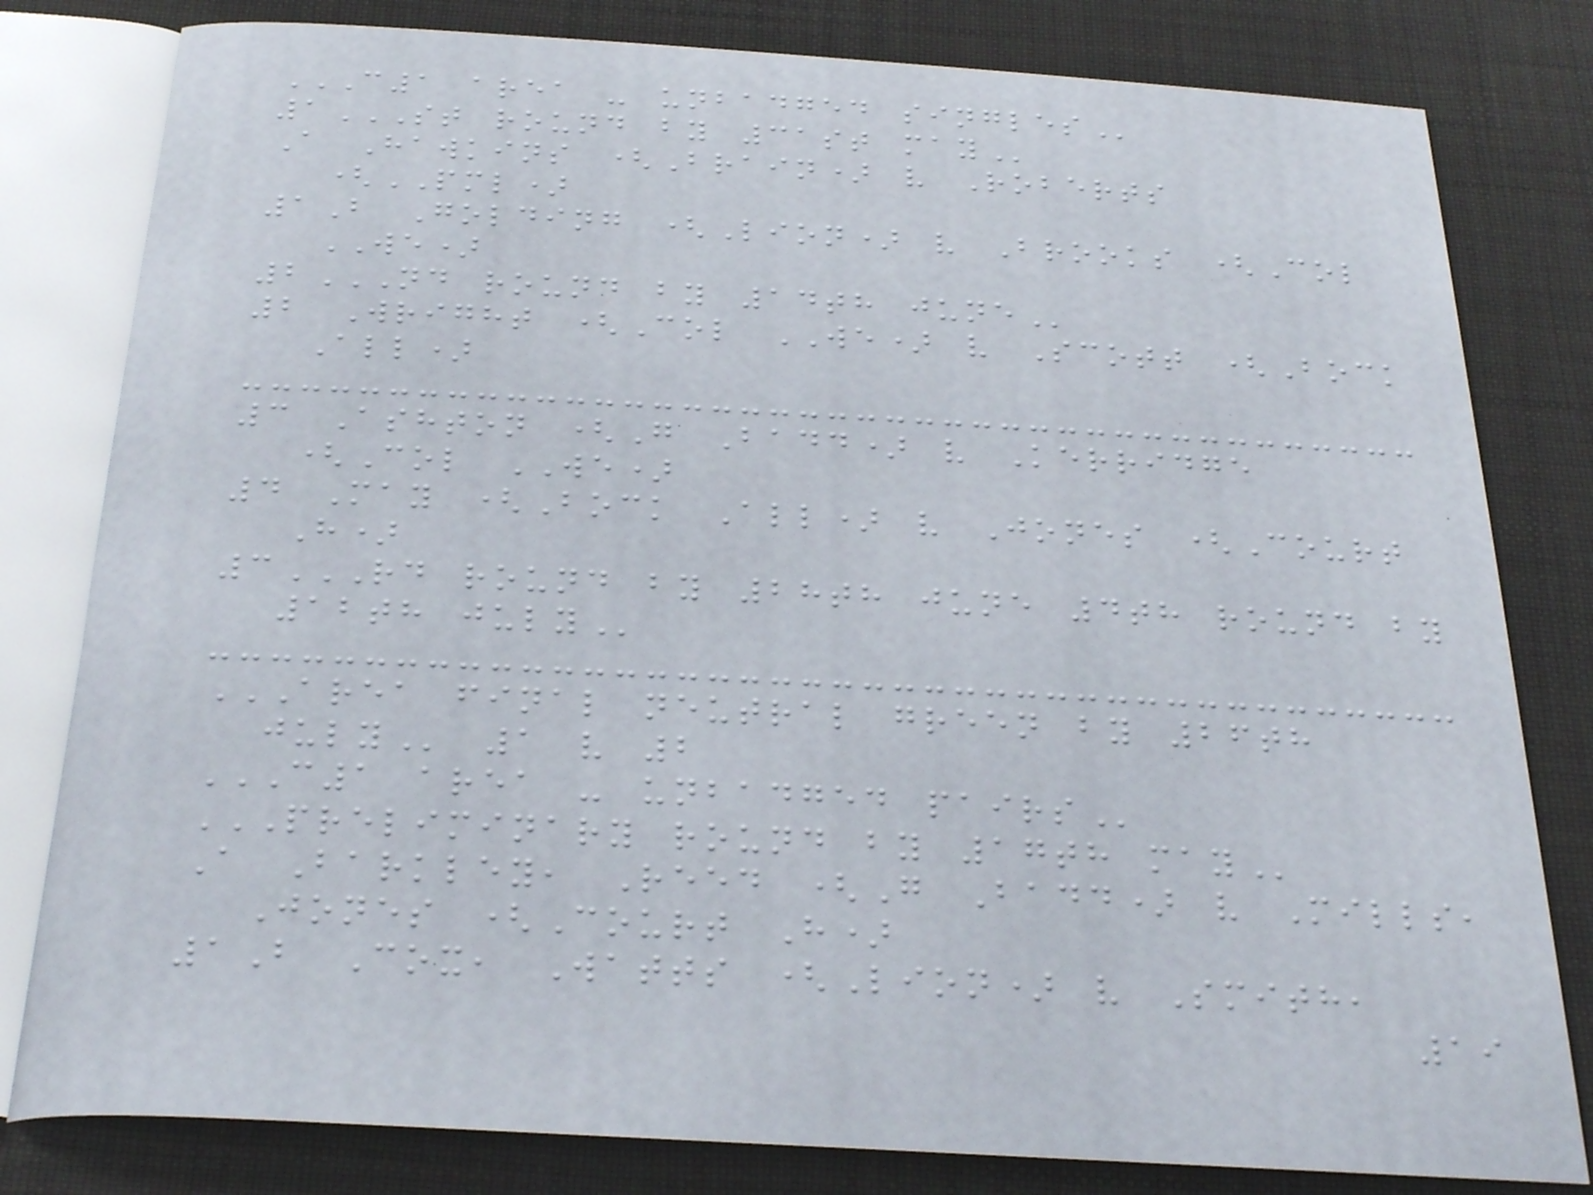C1 AREA - UNBADGED SINGLES
1ST ROUND BY 31ST MAY
A Hawkins (Brain) v Roberts
(PML)
1B Golding (Lion) v Brooks (Col
WE)
2ND ROUND BY 14TH JUNE
2 Wright (Col WE) v Scott (Bock
All)
3 Ashton (G Badd) v Kerridge
(Col WE)
4 May (Bock All) v Jones (Court
H)
3RD ROUND BY 28TH JUNE 4TH ROUND BY
12TH JULY
AREA FINAL NEUTRAL GREEN BY 26TH
JULY 1 v 2
C1 AREA - UNBADGED PAIRS
PRELIMINARY ROUND BY 17TH MAY
A Barkley, Reed (G Badd) v Mills,
Jones (Court H)
1B Cox, Watts (Lion) v Smith,
19
